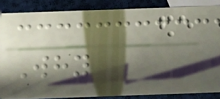Why
